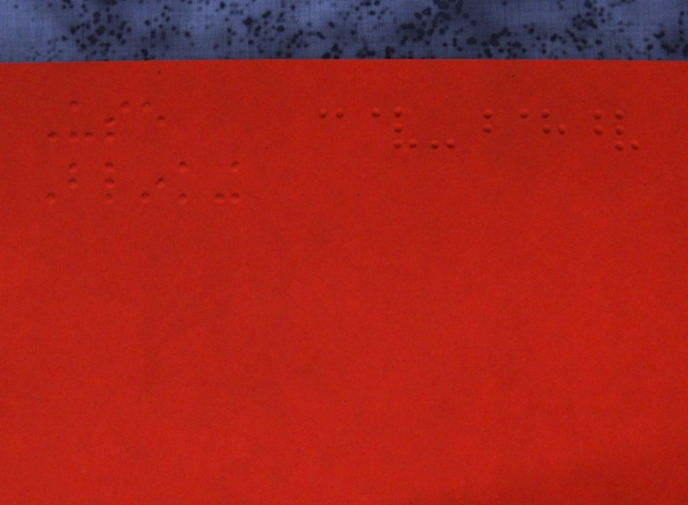Use
Blinking
